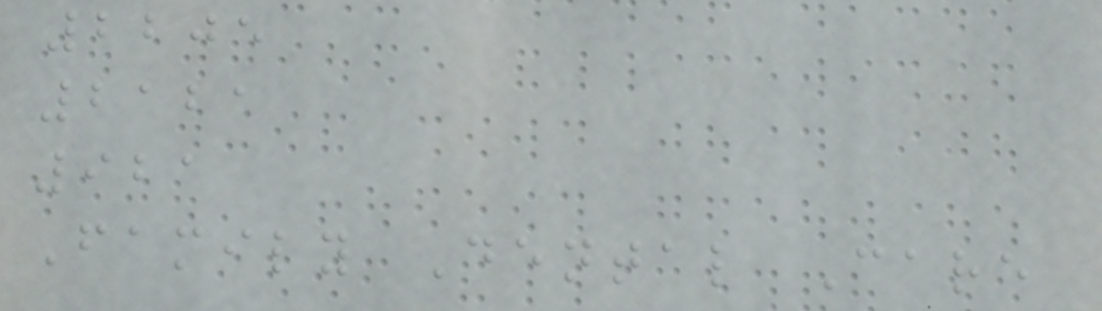2205
2121
921
Family Dental Care
